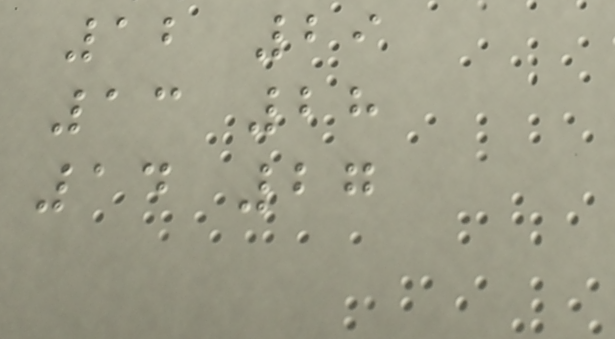12 29
13 28
14 27
